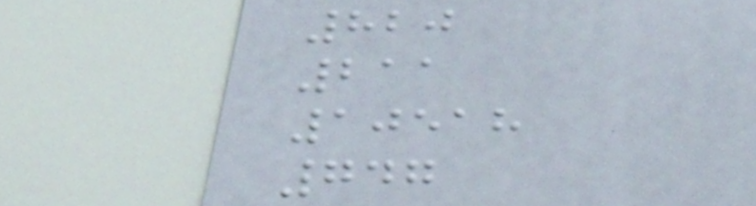820
211
10518
747
